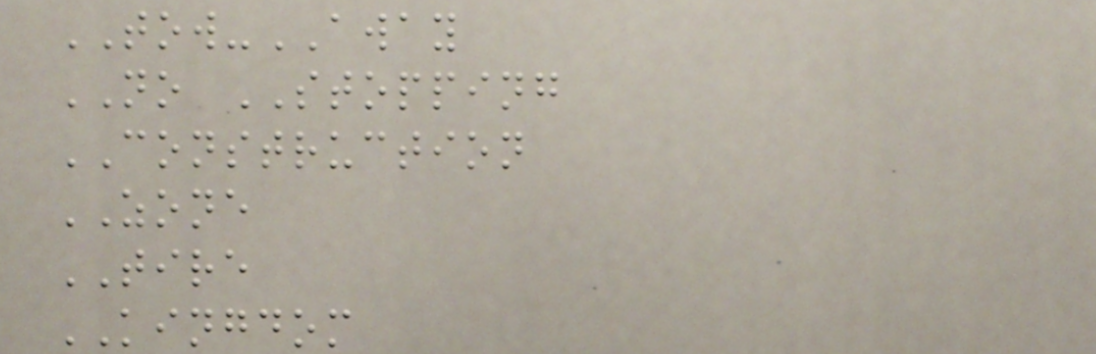TOW-AWAY
NO STOPPING
CONSTRUCTION
ZONE
TIRE
KINGDOM
